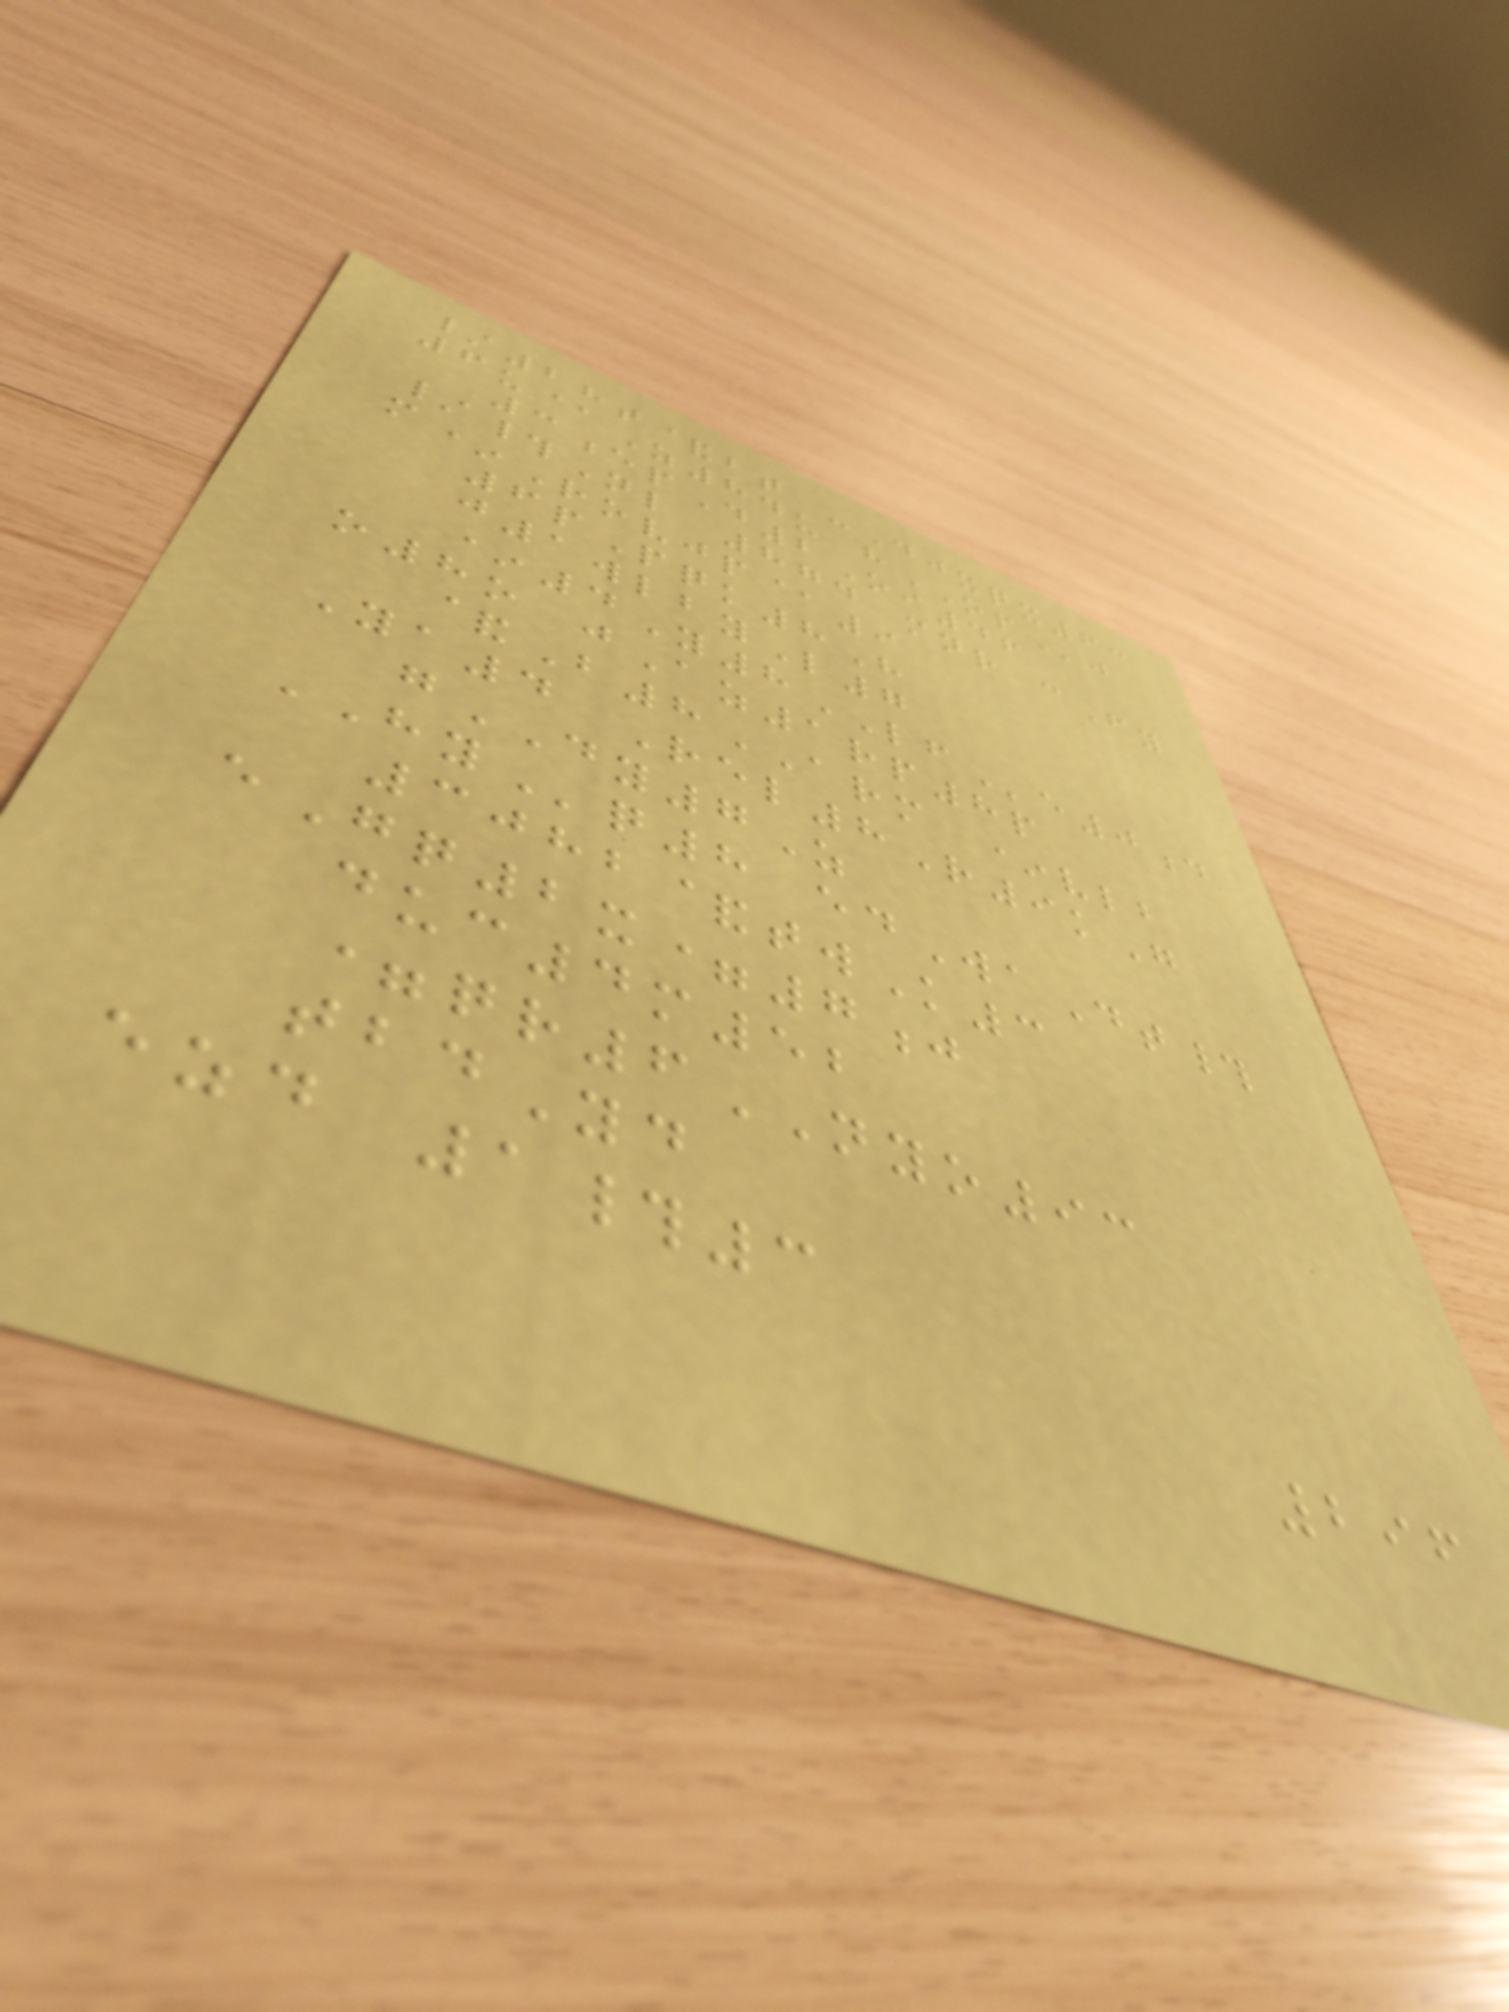/28t&bt -Djxqx63
6u@Z84u hOPj
3epD2Oi46
/#Nl 874 mnr cFy
m*Rovjp@9
6pPqk8H
j1wlbyL7
*4Y8LFe0d
o8o jAz1rp8p
&B8ARM *vlb
Ya4 Rel8R9kG
gDY7Z
HYq8 edWaDt#
3082&twK3
eGq2x=7j
duc4m52
=qr6NYO93
tbdYd
ezd 1#3
296
